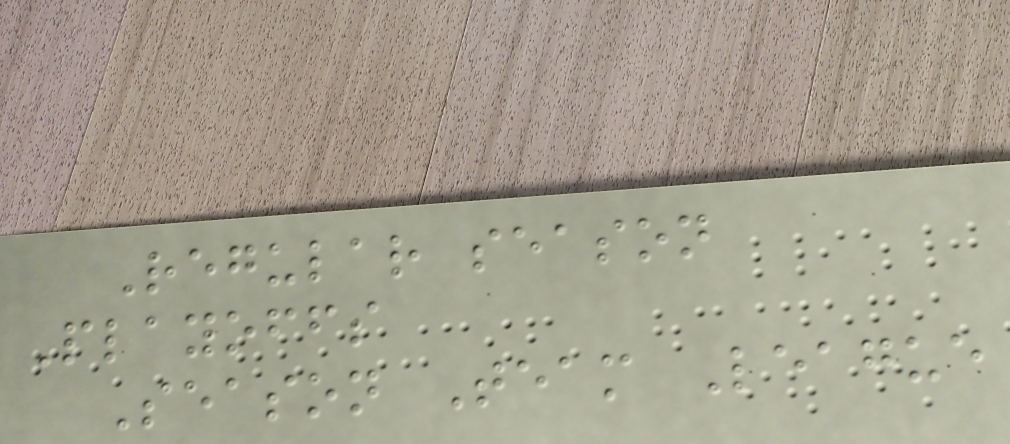Regular season
Playoffs
Season Team League
